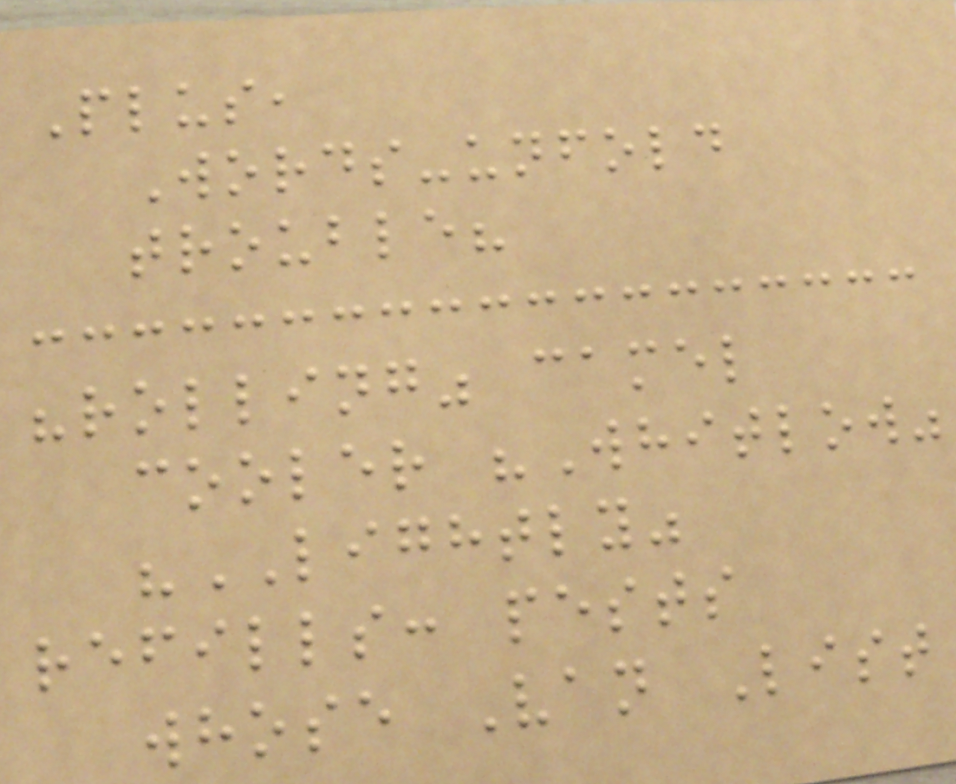Plus,
Words-unfold
trouble?
"rolling" camel
cooler "Whitlow"
"LIGHTLY"
refills: pests
whose Van List
